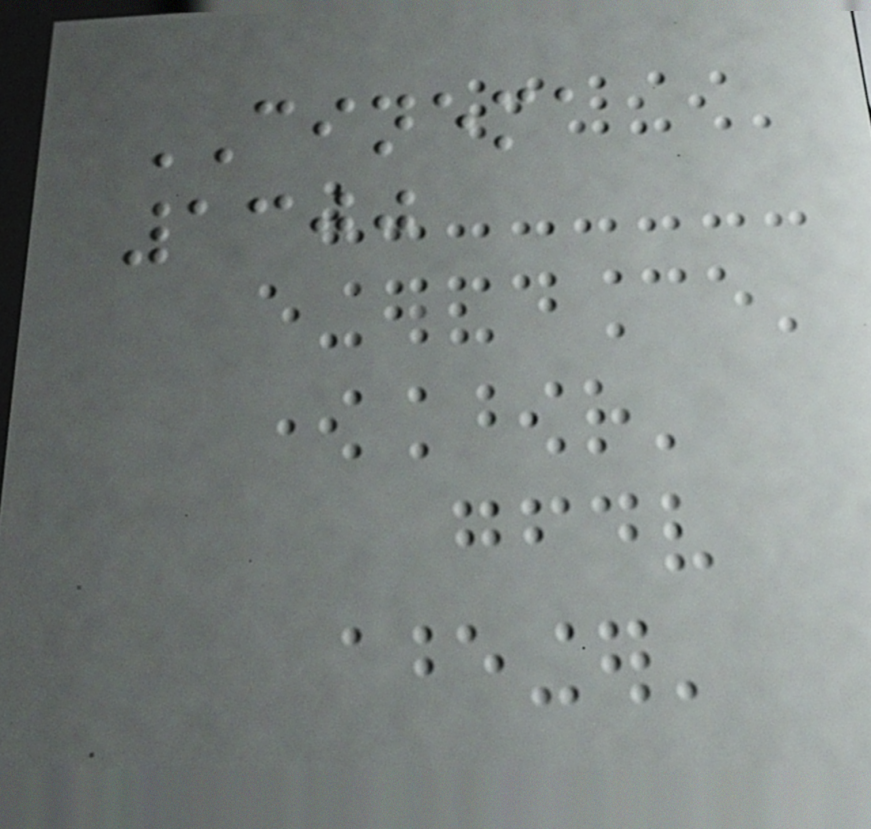CINEMA
1300
